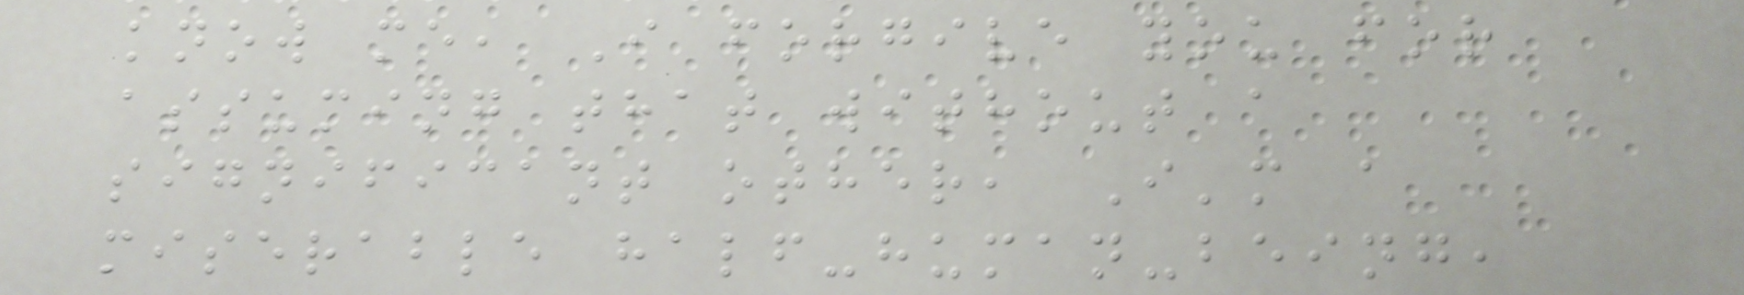know me, I forgive you for
assuming that without a
significant other, I'm a
miserable half-human-being,
